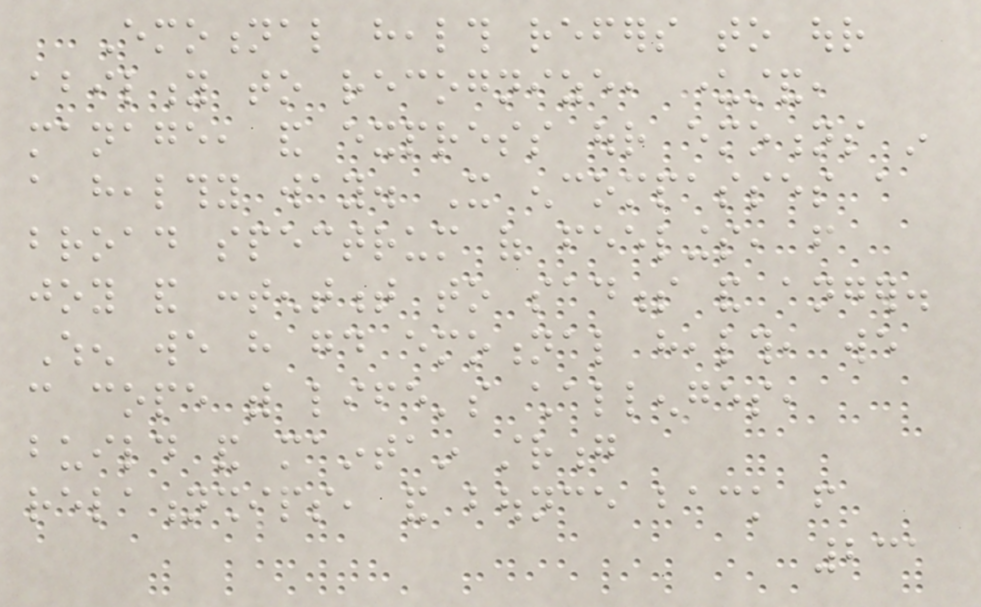Emotional health refers to our
ability to recognize, understand,
manage, and express our emotions in
a healthy way. It encompasses a
broad spectrum of feelings, from
joy and contentment to sadness and anger.
When we have good emotional health, we
can cope with life's challenges,
build and maintain strong
relationships, and bounce back from
231
